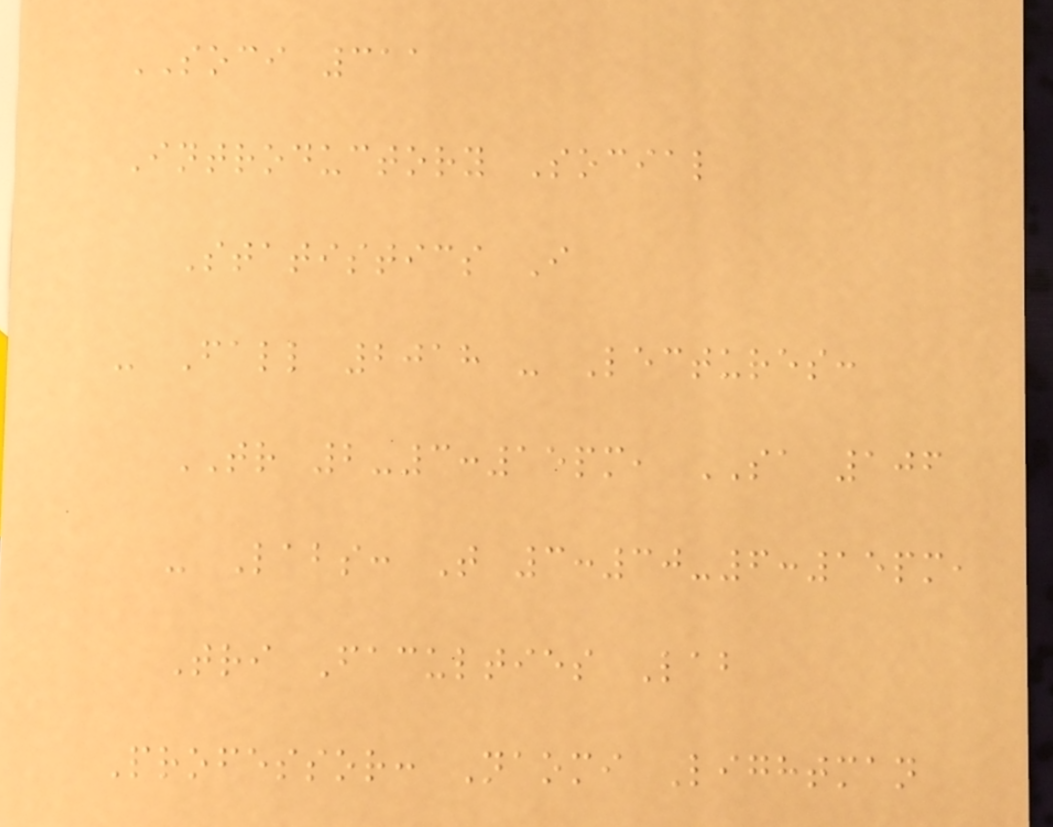SOCI 311
Introductory Social
Statistics I
- Fall 2018 - Lectures:
TR 2-3:15pm, SA 106
- Labs: T 3:30-6:15pm,
Tri Faculties Lab
Professor: Naomi Lightman
